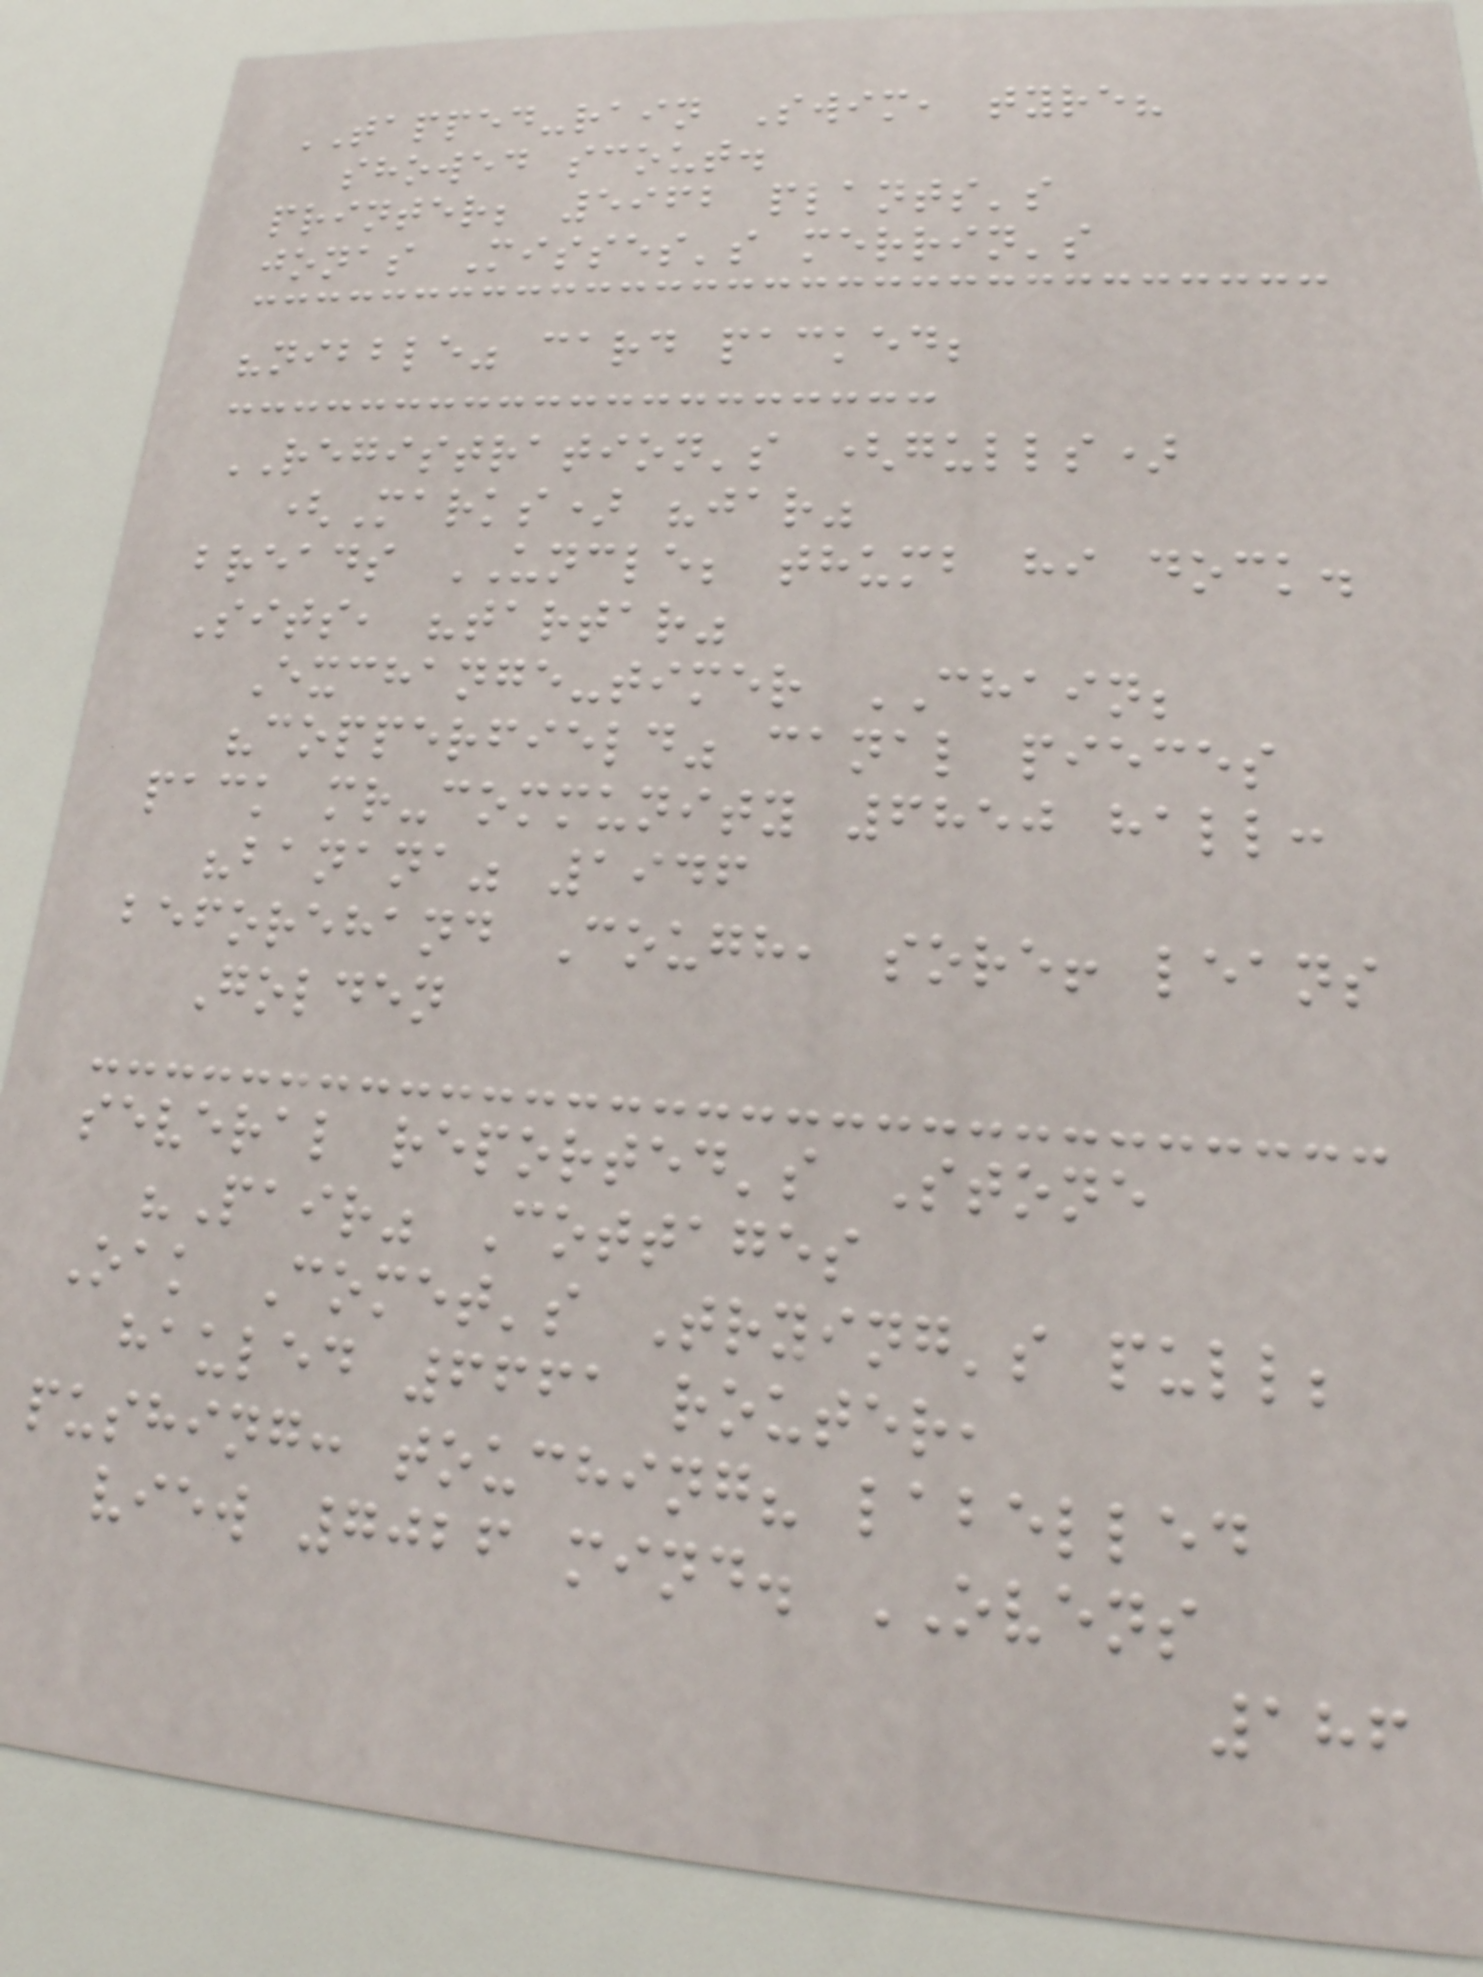TAPPED-rain Swim, tyre?
showed scout.
printer; 5962 plants's
jonas Misses's merrin's
"nibble" card packed;
REGISTRATION's (gulls)
(Marks) "jar"
breads UNCLE; thumb hi dock.
Sits, "tartar"
Exchange-timer CHAIN;
"copperfield" canal pieces
pack mr-community 6850 hall:
"banana" 1946
beforehand Cough, sore! leans
Golden
several reported's Stone
"Pair" Cottages
Oak Comet's Trying's pull;
hauled 6661 router,
pushing: touching? labelled
view 7026 mind. OVENS
186
